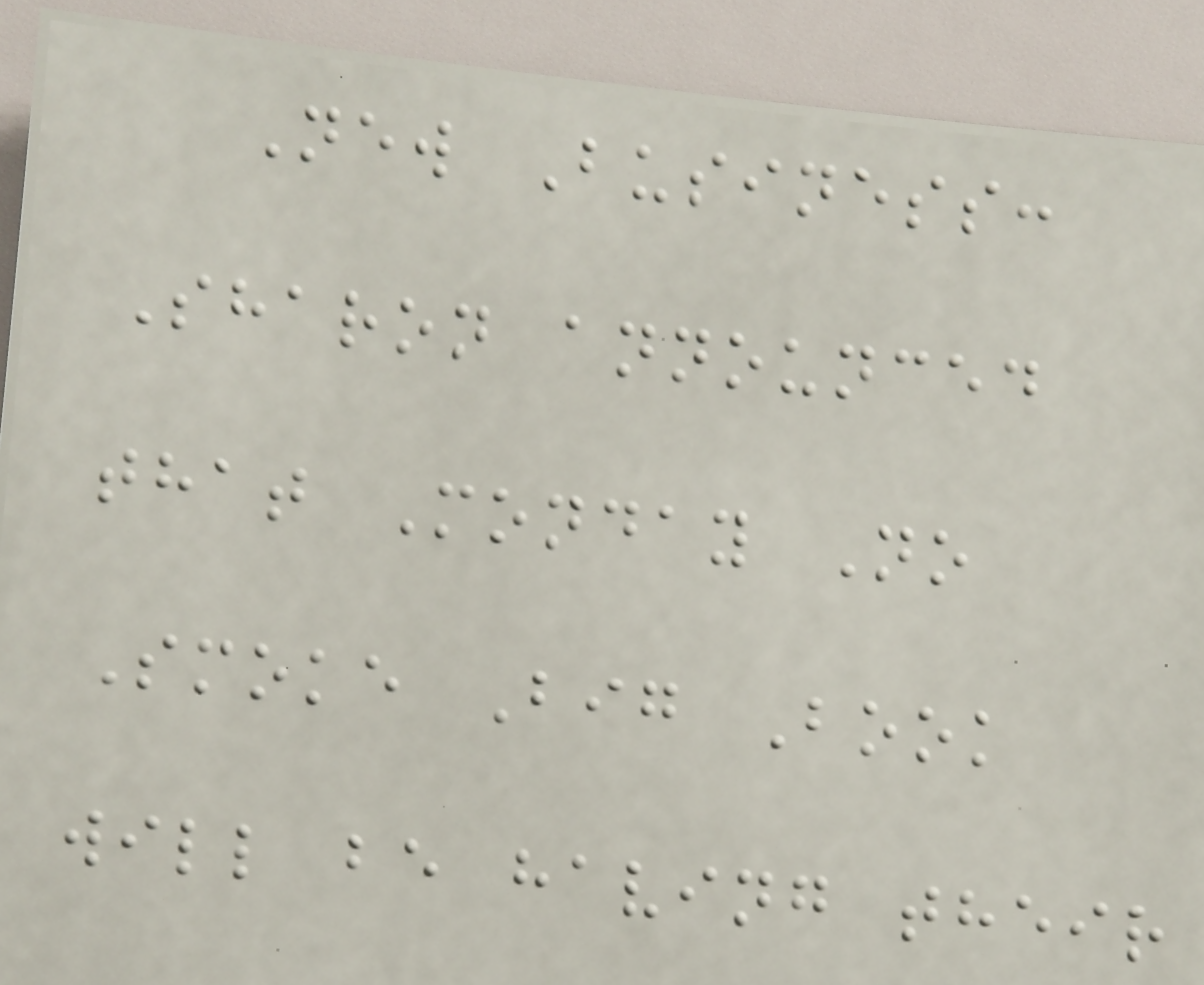New Business:
Sharon announced
that Monday No
Smoke Big Book
will be having their
